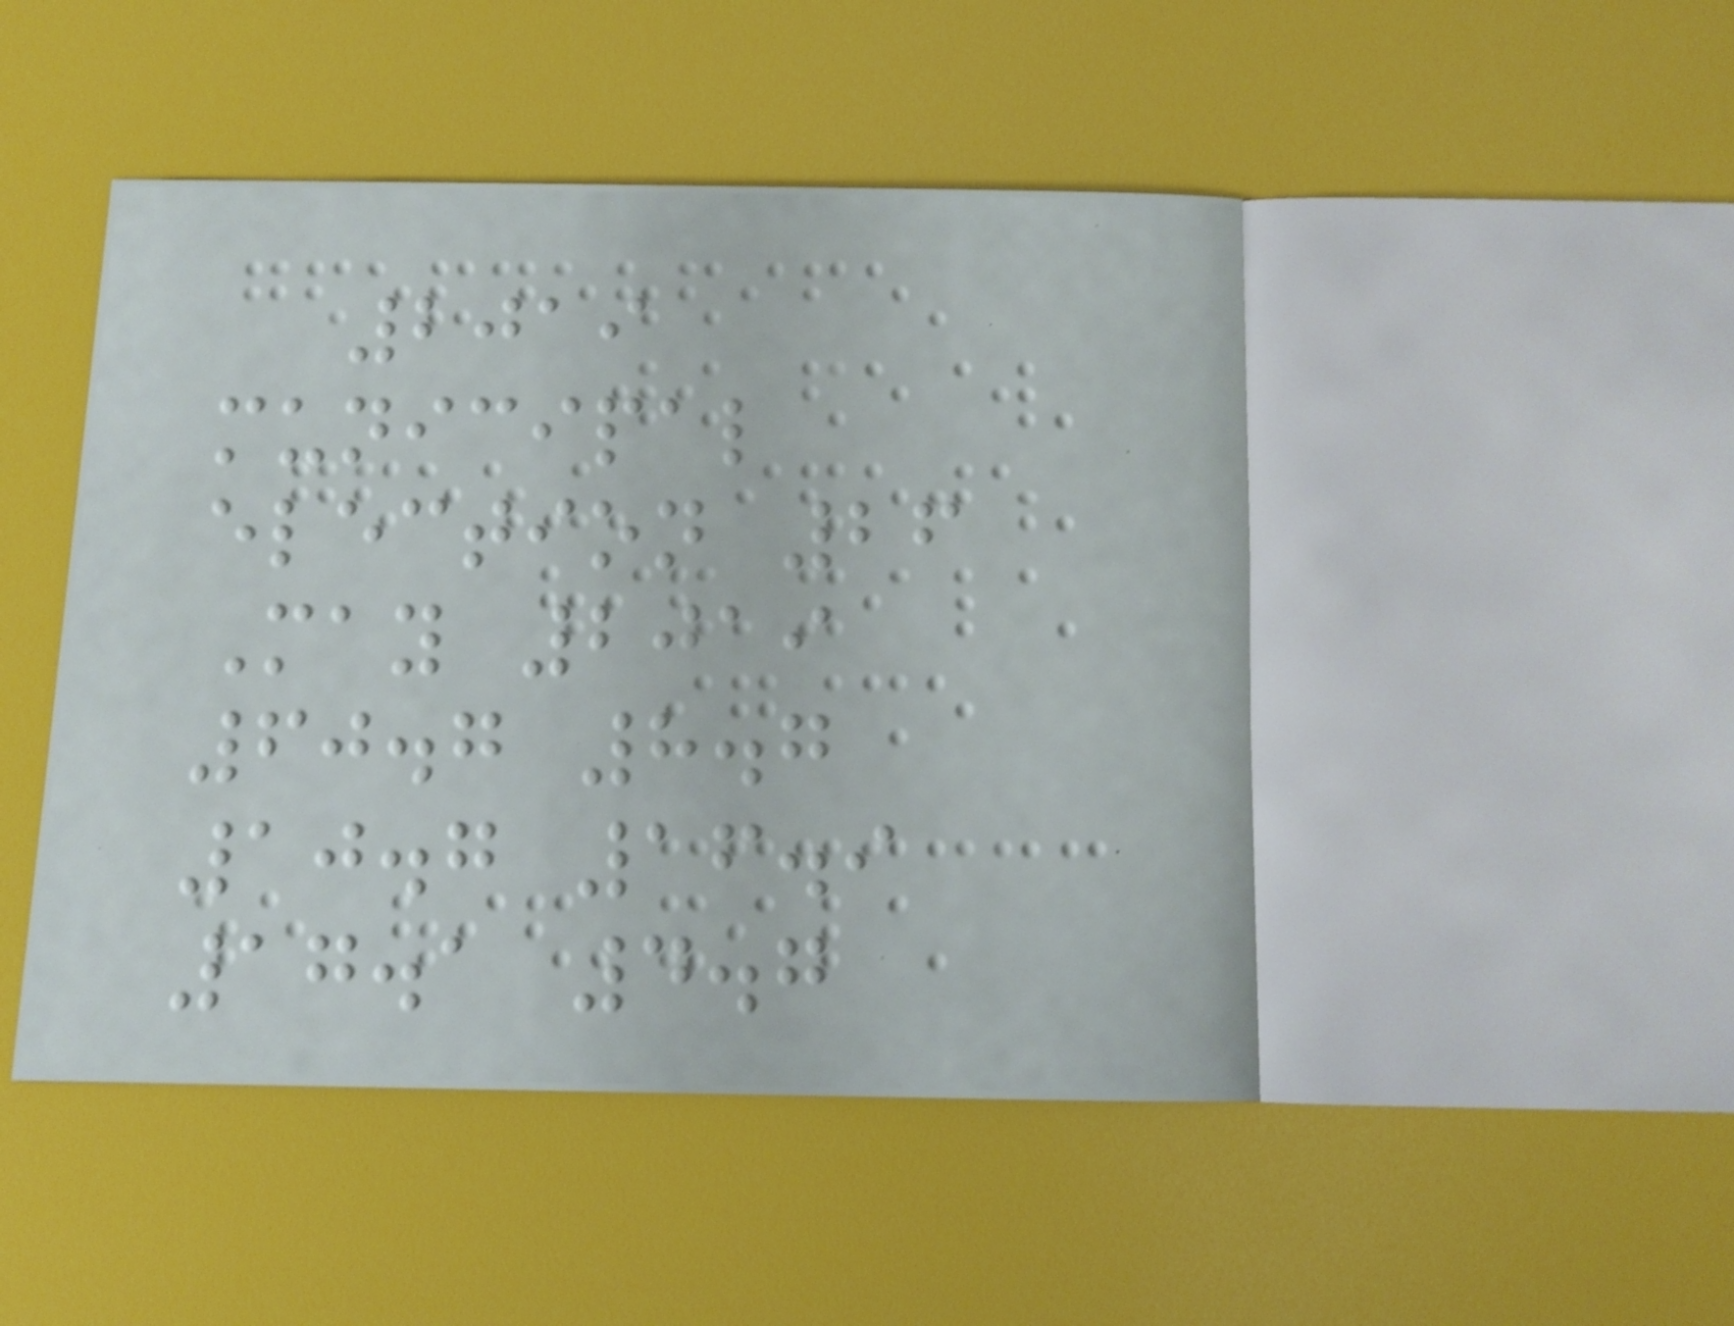2019
municipal
election 26
May 2019
60.7 8.7
10.7 16.9
17.1 4.7
